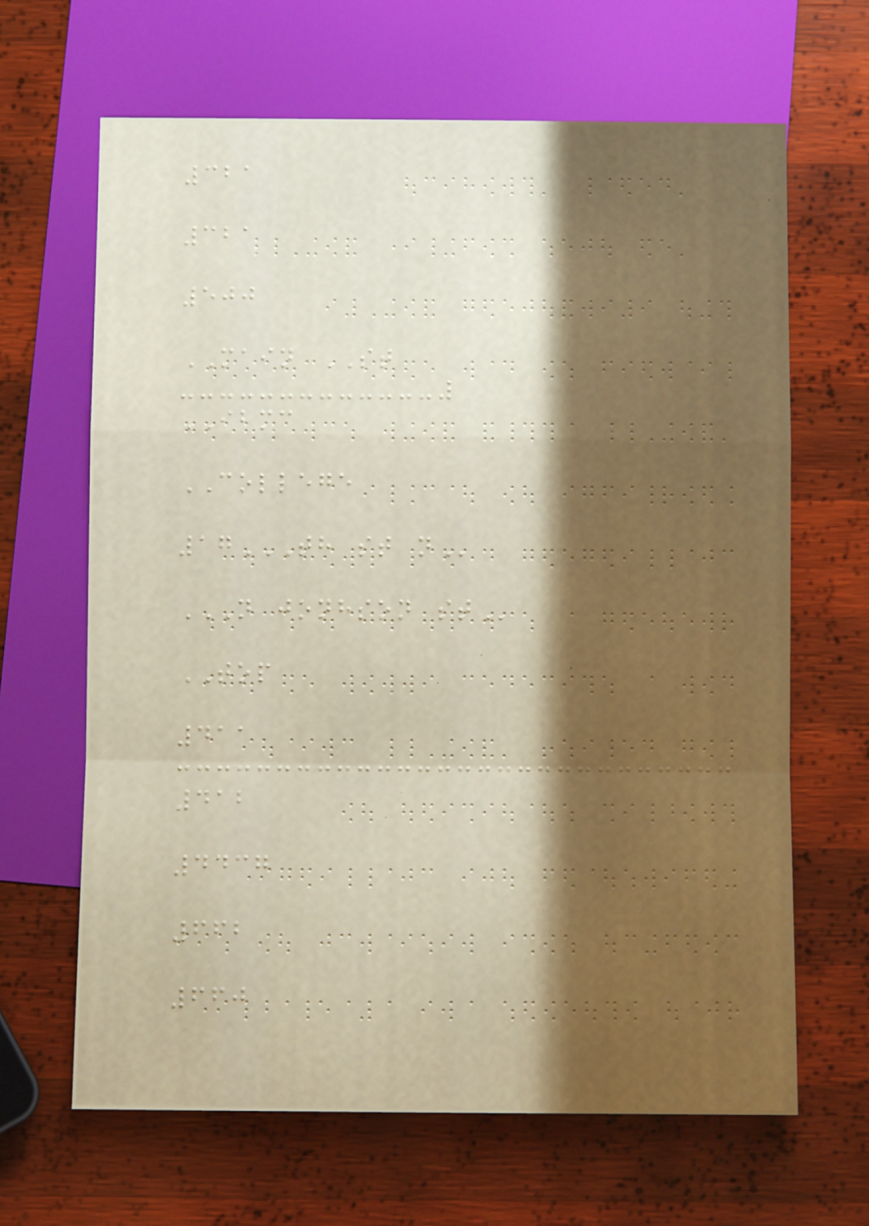321
321
500
MAIN ST
IBMC
COLLEGE
17TH ST N
N JONHSON ST
TOP
411
412
4437
662
660
